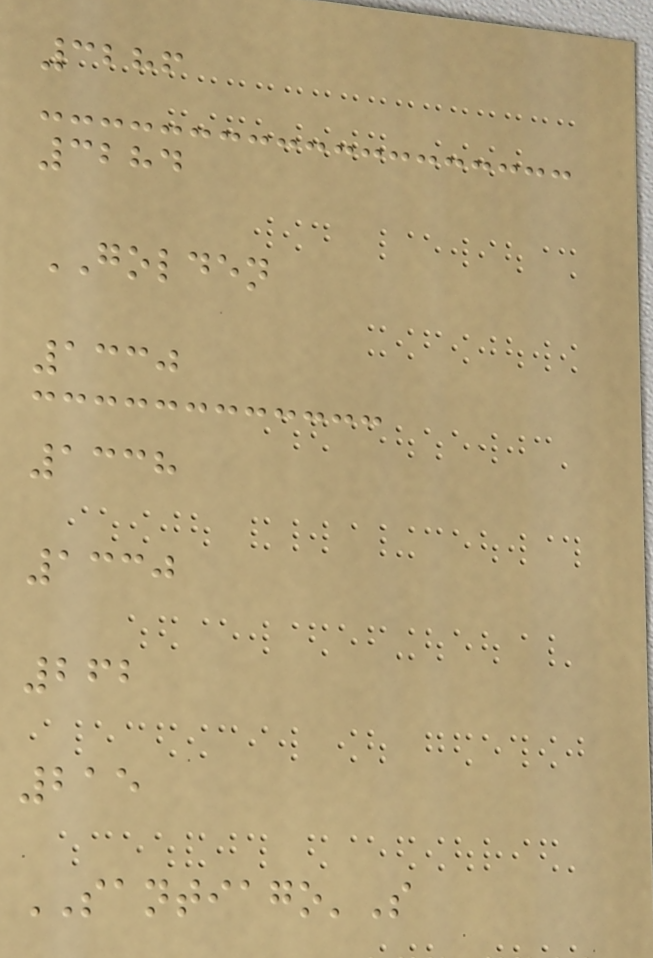3286
3284
GOLDEN
1330
1338
1330
262
215
SANTIAGO'S
